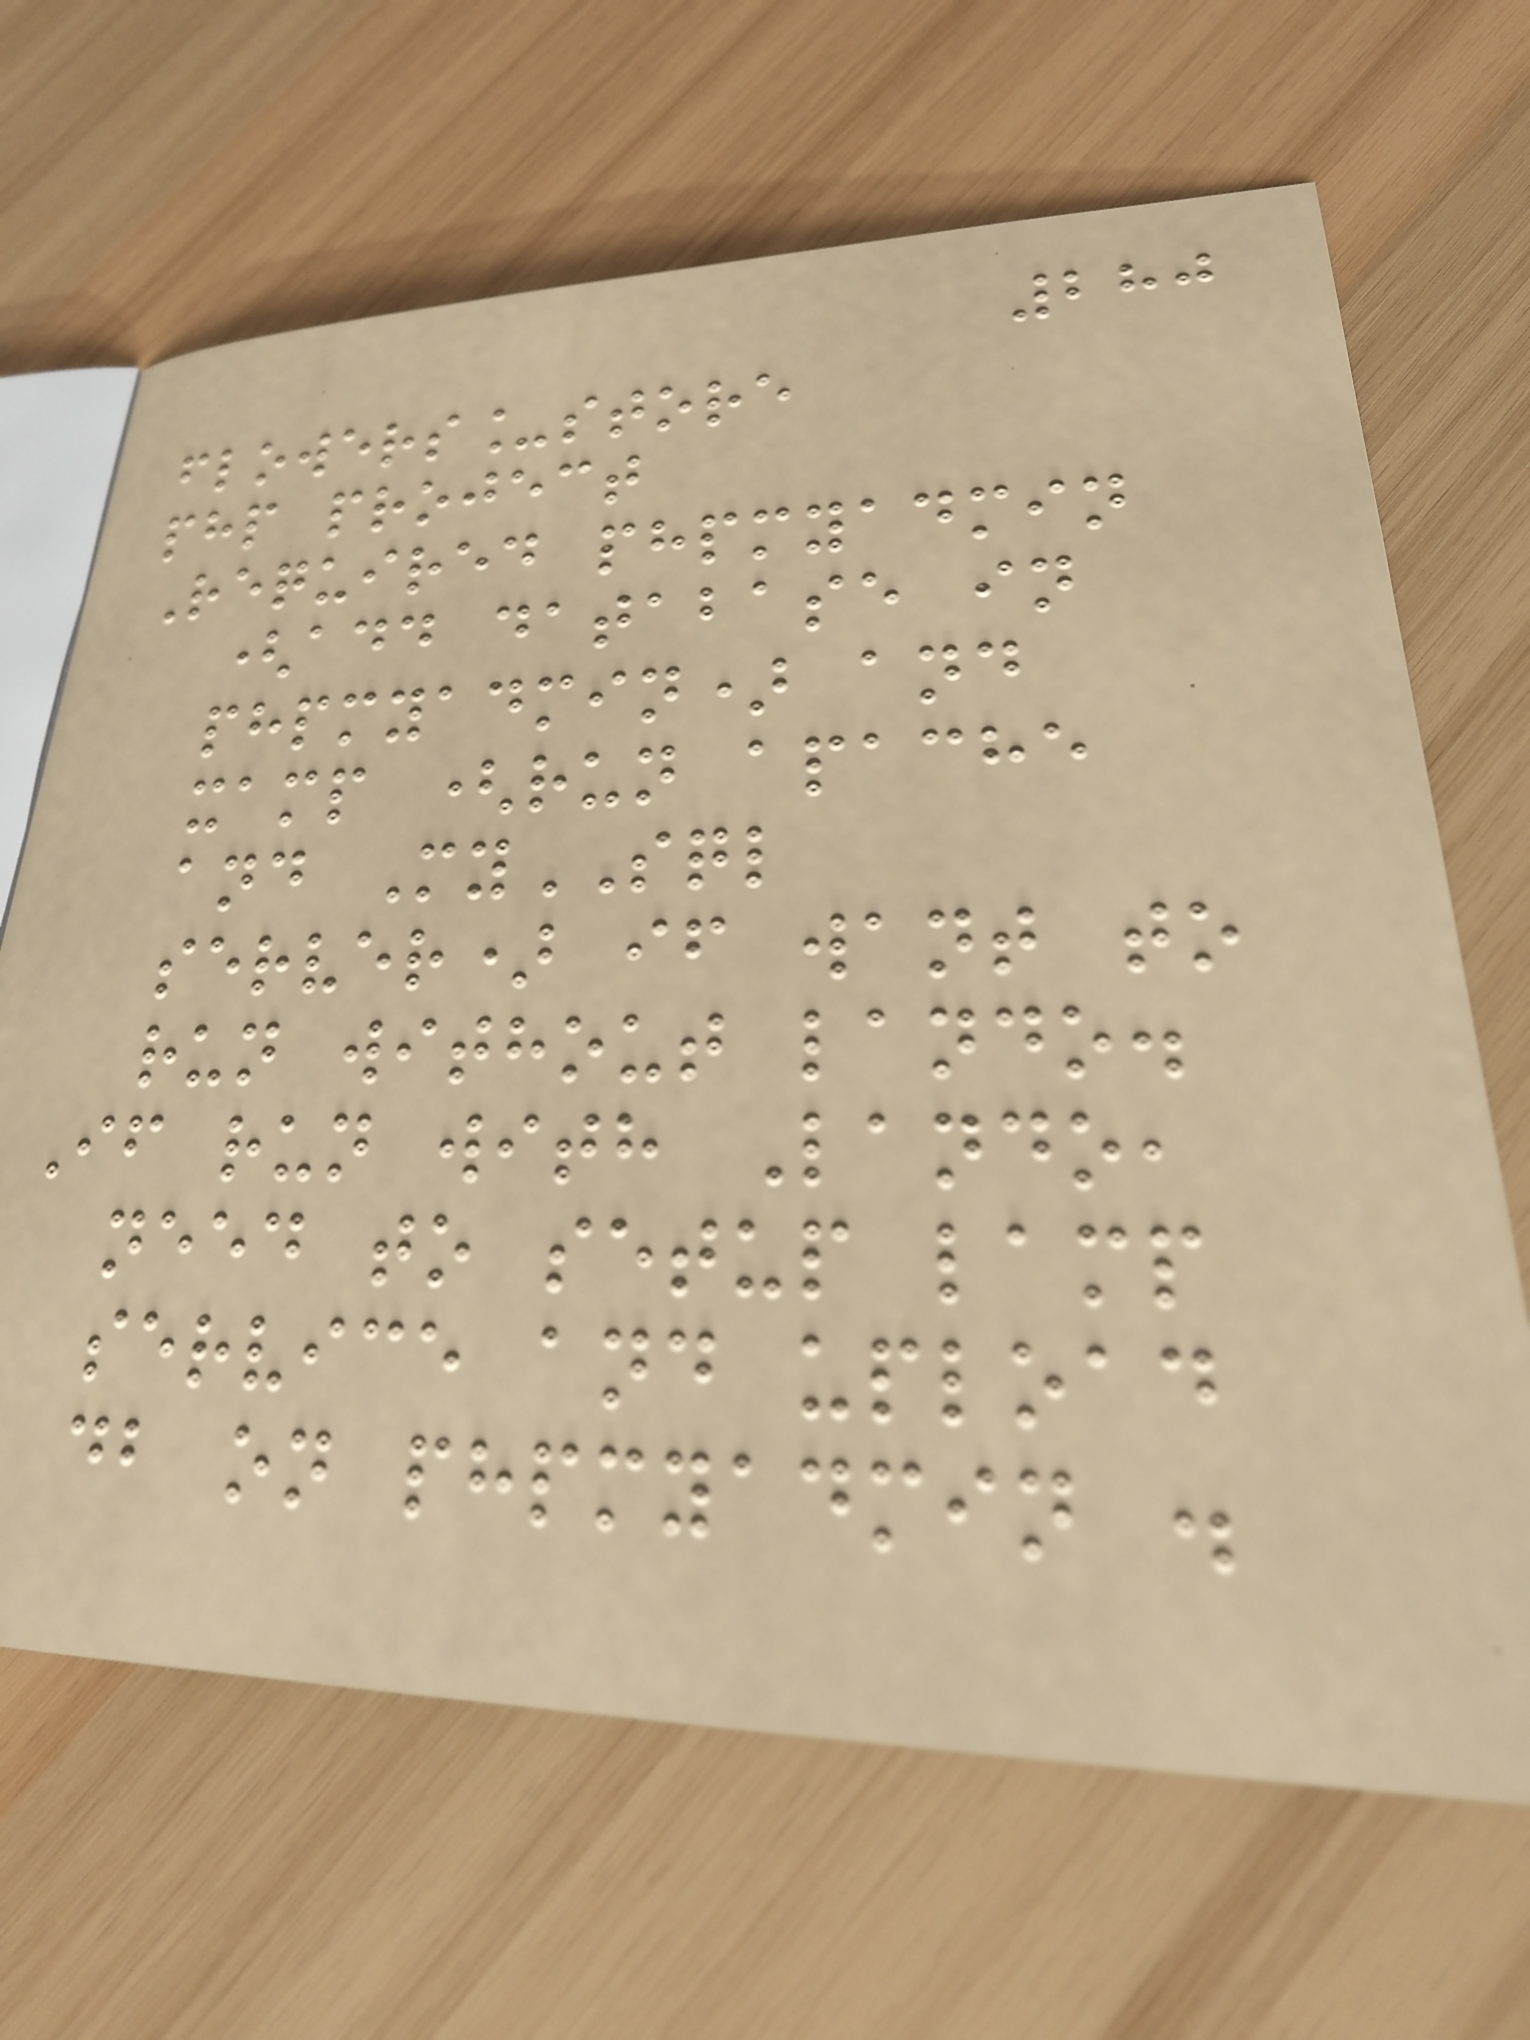280
flowers_store
php project
Required phpmyadmin
(add database in
phpmyadmin) and
xamp (run apache
and MySQL
server) if want to
run without lando.
If run with Lando,
need to setup lamp
service and upload
db on phpmyadmin .
